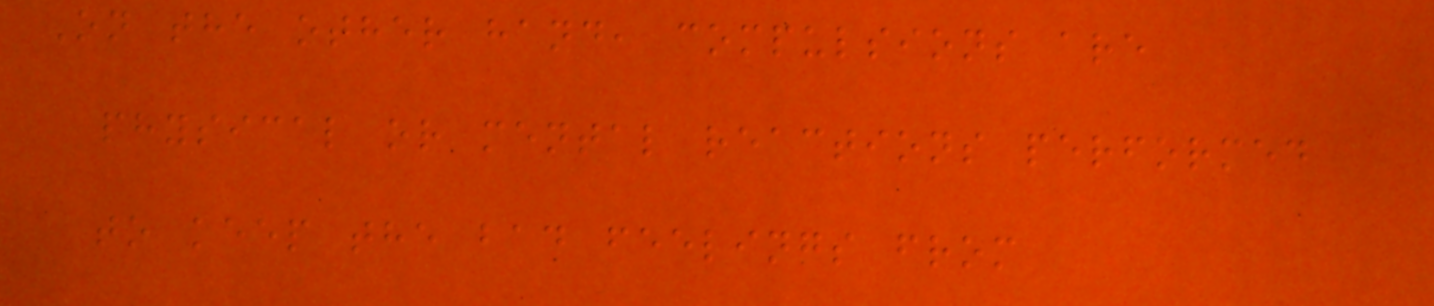On the other hand, compulsions are
physical or mental reactions performed
to keep the bad feelings from
